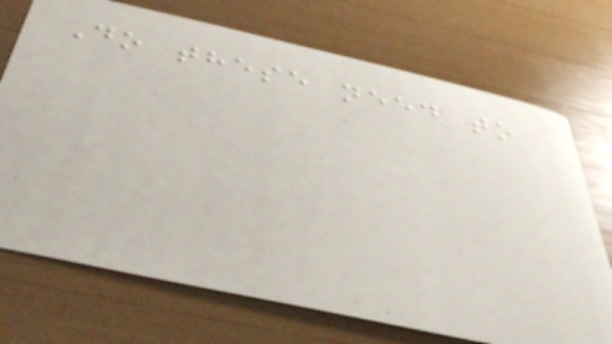Do these need to
